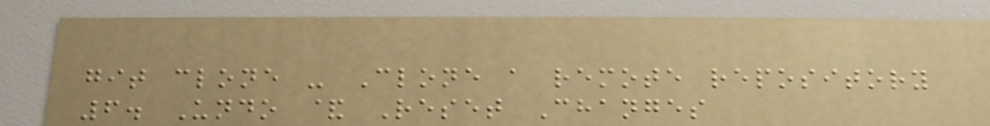git clone - Clone a remote repository
6. Undo & Reset Changes
